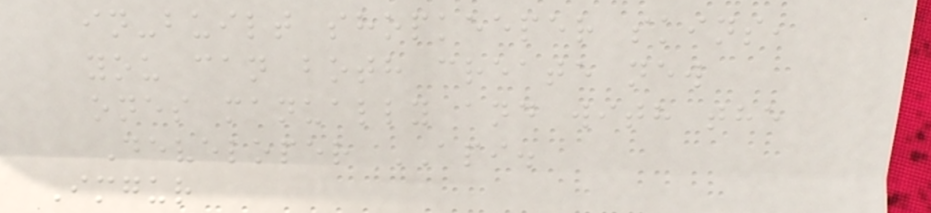in-built shopkeeper skins,
you can both create new
ones manually and with the
Developer API.
Imgur
